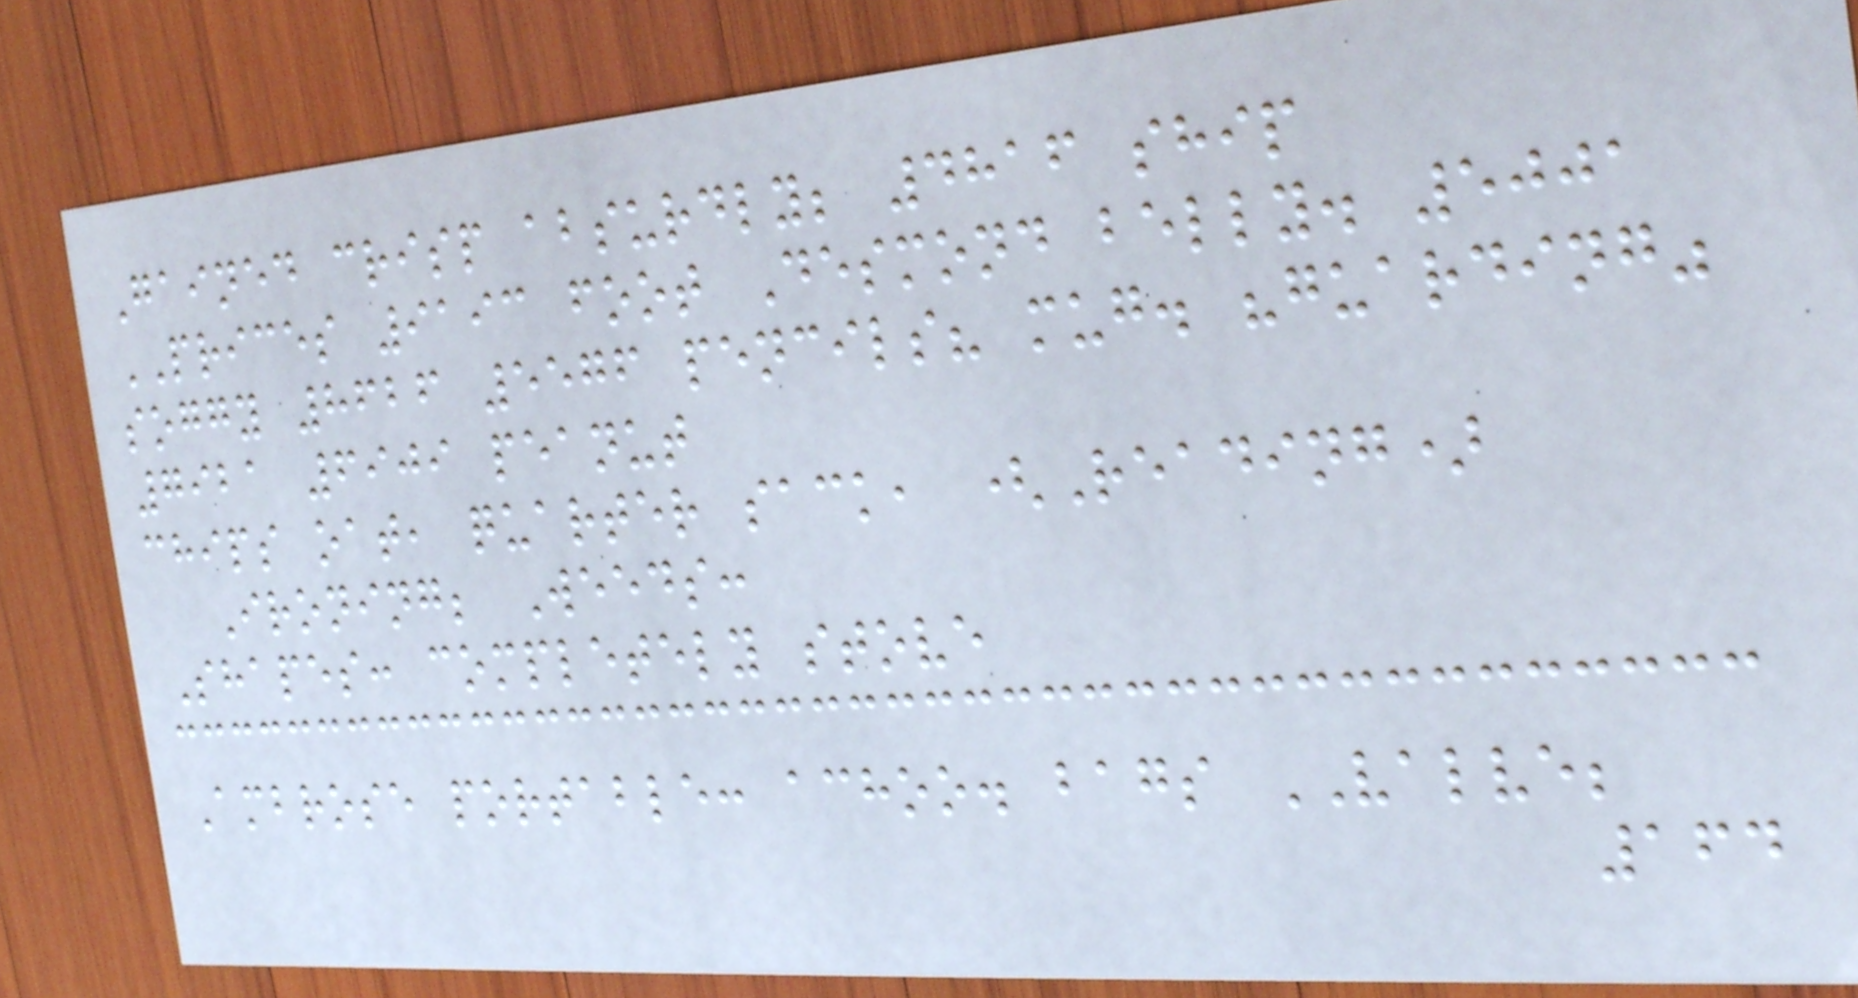Gained crisp absurdly; 4816 ship
PRICES 9193 foot Desmond belly. 5001
soggy 8626 5576 pencils? mug. "guarding"
7921 6909 peanut
chips oat, quarter sack, (Reading)
Ironing; Weeds:
Shapes: completely stove
Ambrose portable: achoo. bags VALVE;
164
